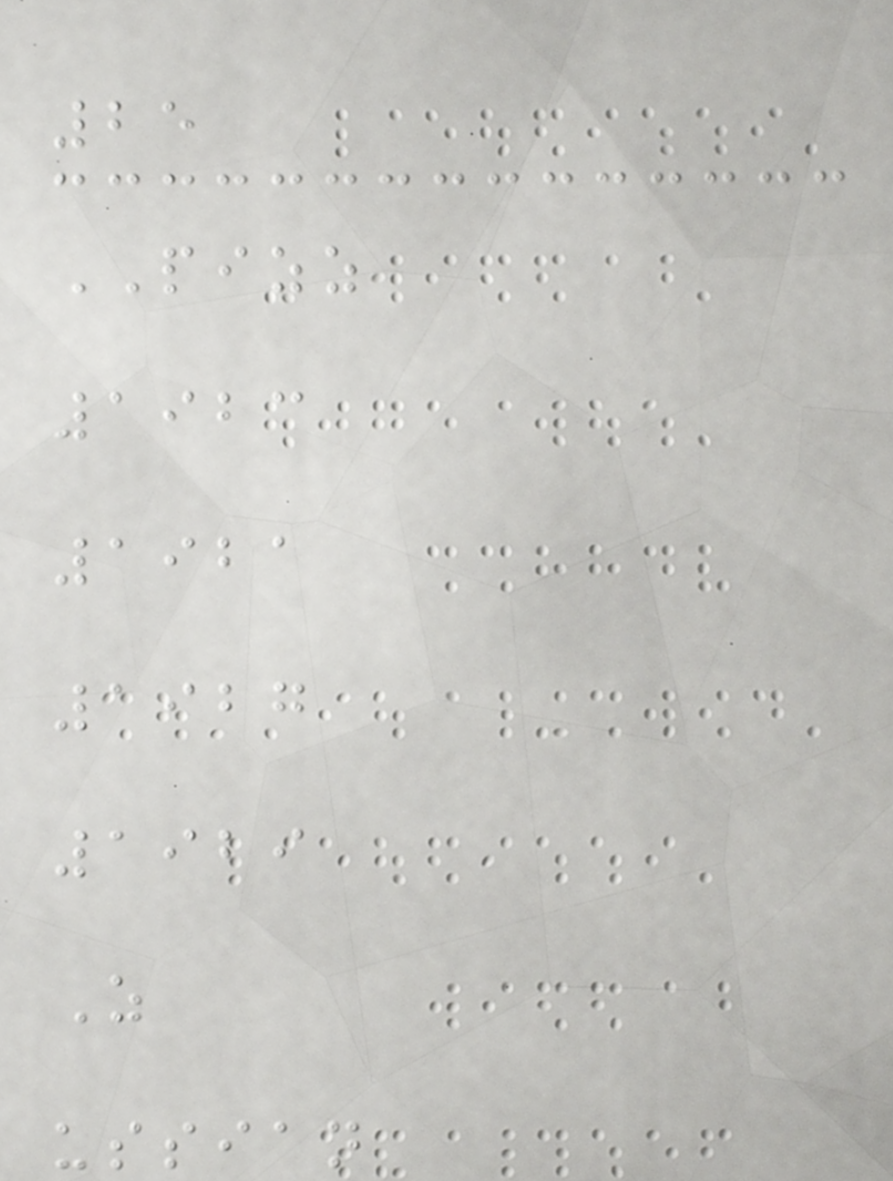25
PIZZ
1923
1921
1927
1929
Z
ussian
